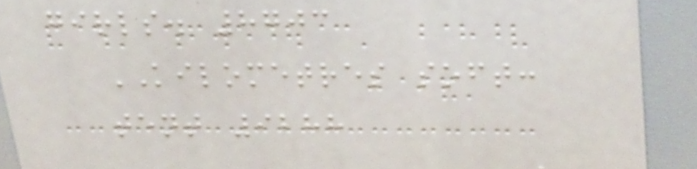girls. 8703
KILOMETRES soft:
tent 9288
